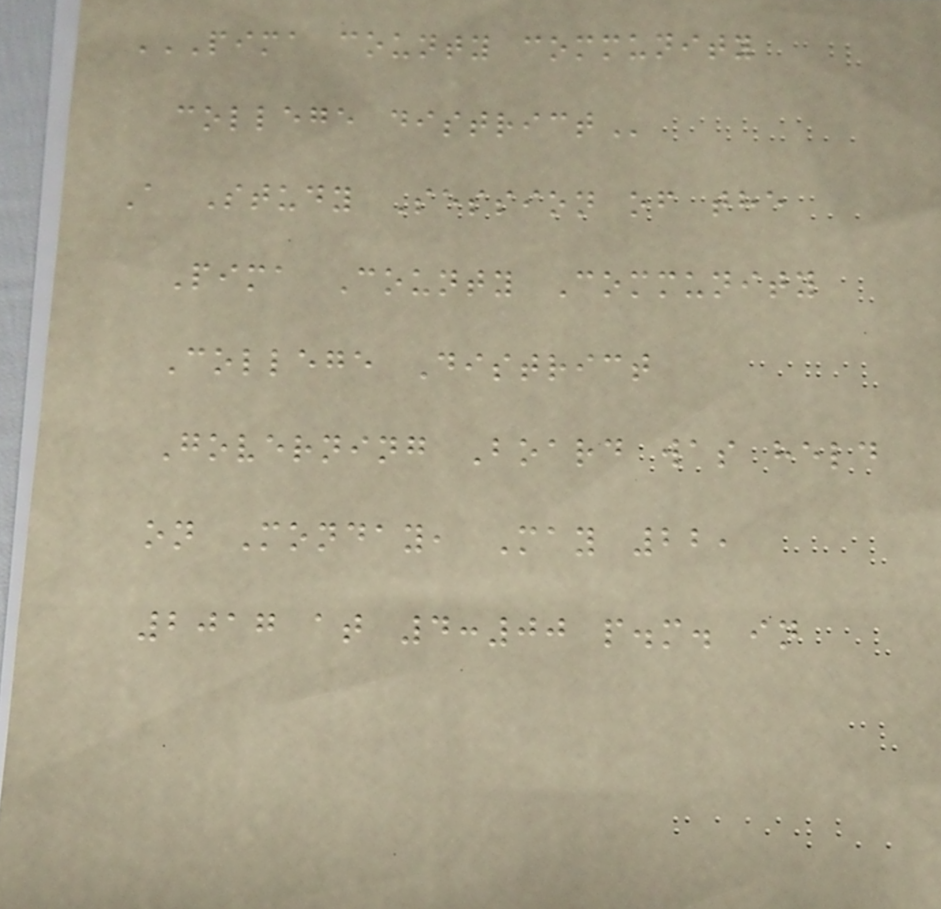PIMA COUNTY COMMUNITY
COLLEGE DISTRICT
A Study Session of the
Pima County Community
College District
Governing Board was held
on Monday, May 22,
2017 at 4:00 p.m. in
